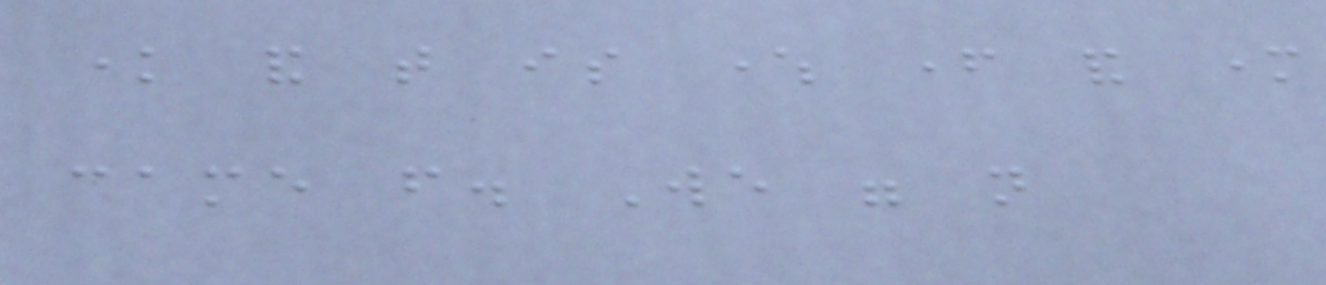know and that is where father and mother
came from. We were not
